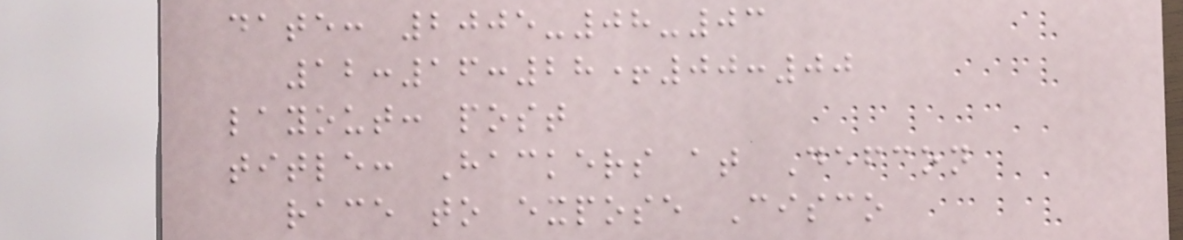date: 2005-08-03
12:16:28+00:00
layout: post
title: Hackers at Defcon
race to expose Cisco
